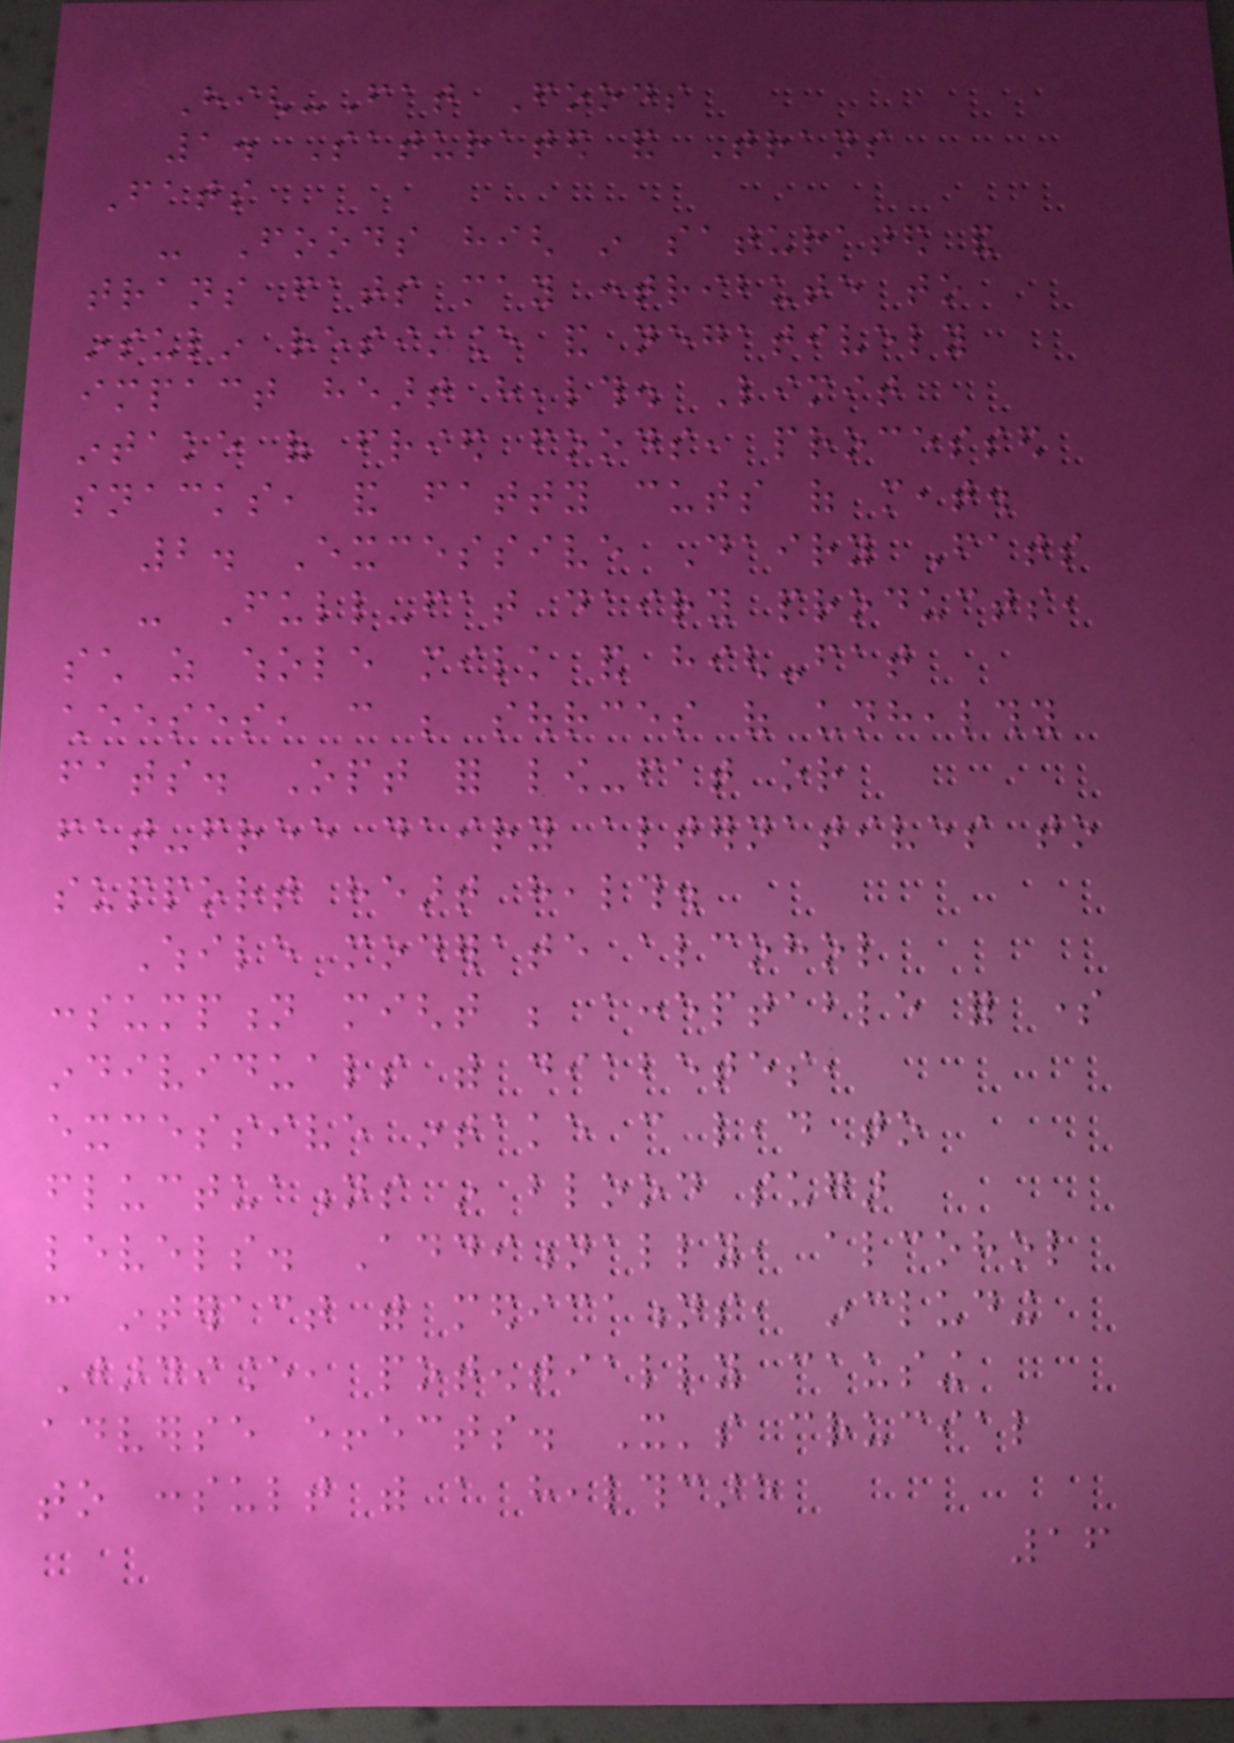High-Fat Foods
1. Saturated and Trans
Fats
- Foods high in saturated and
trans fats may contribute to
insulin resistance and negatively
impact heart health. Limit
intake of fried foods, processed
snacks, and fatty cuts of meat.
2. Excessive Dairy Fats
- Full-fat dairy products,
such as whole milk and high-fat
cheeses, can be sources of unhealthy
fats. Opt for low-fat or
fat-free dairy alternatives to
support heart health.
While moderate alcohol
consumption might be acceptable for some
individuals with diabetes,
excessive intake can lead to
fluctuations in blood sugar
levels. Additionally, alcohol
can interact with medications, including
Jardiance, potentially causing
adverse effects. It's crucial
to consult with a healthcare
16
